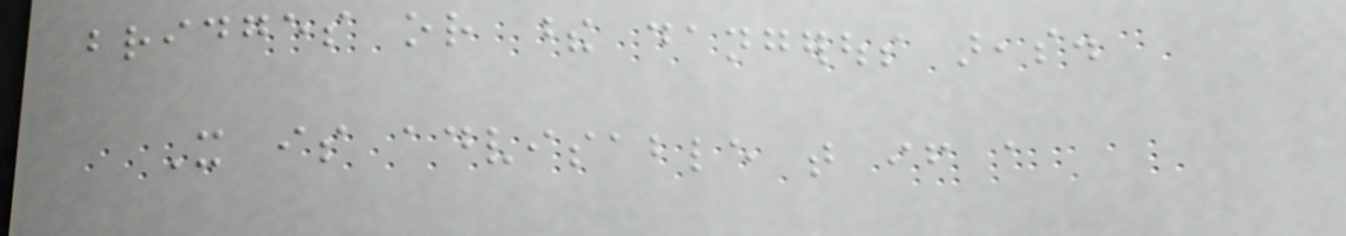bridges or these dangerous areas.
It is advisable that if a
